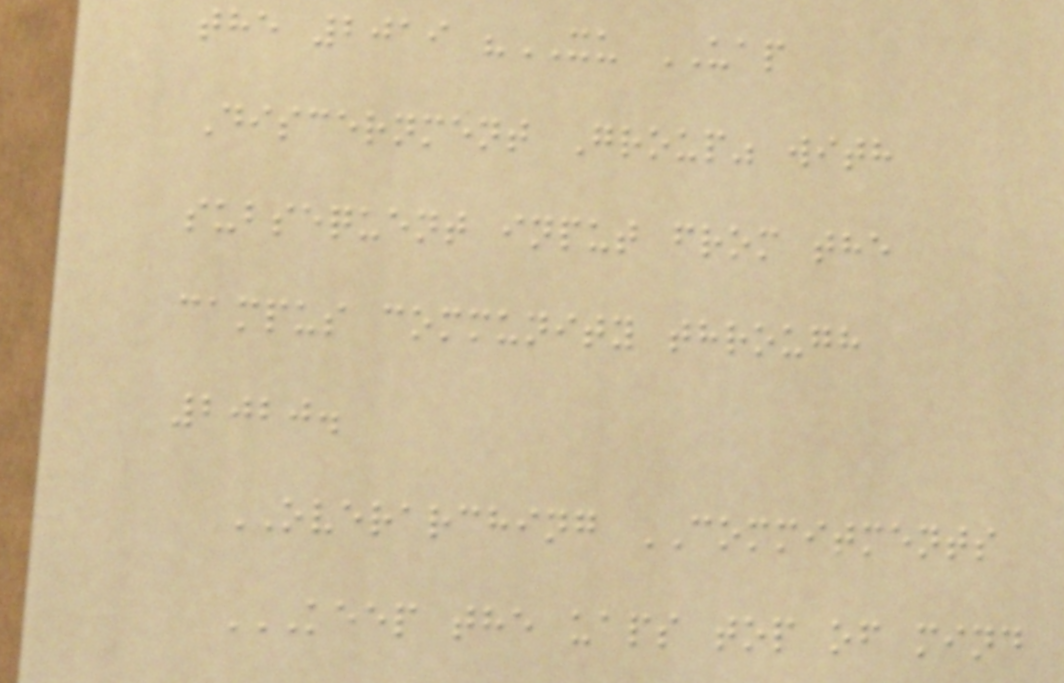the 2019 "XU UAP
Discernment Group" with
subsequent input from the
campus community through
2020.
OVERARCHING COMMITMENTS
KEEP THE UAPS TOP OF MIND
